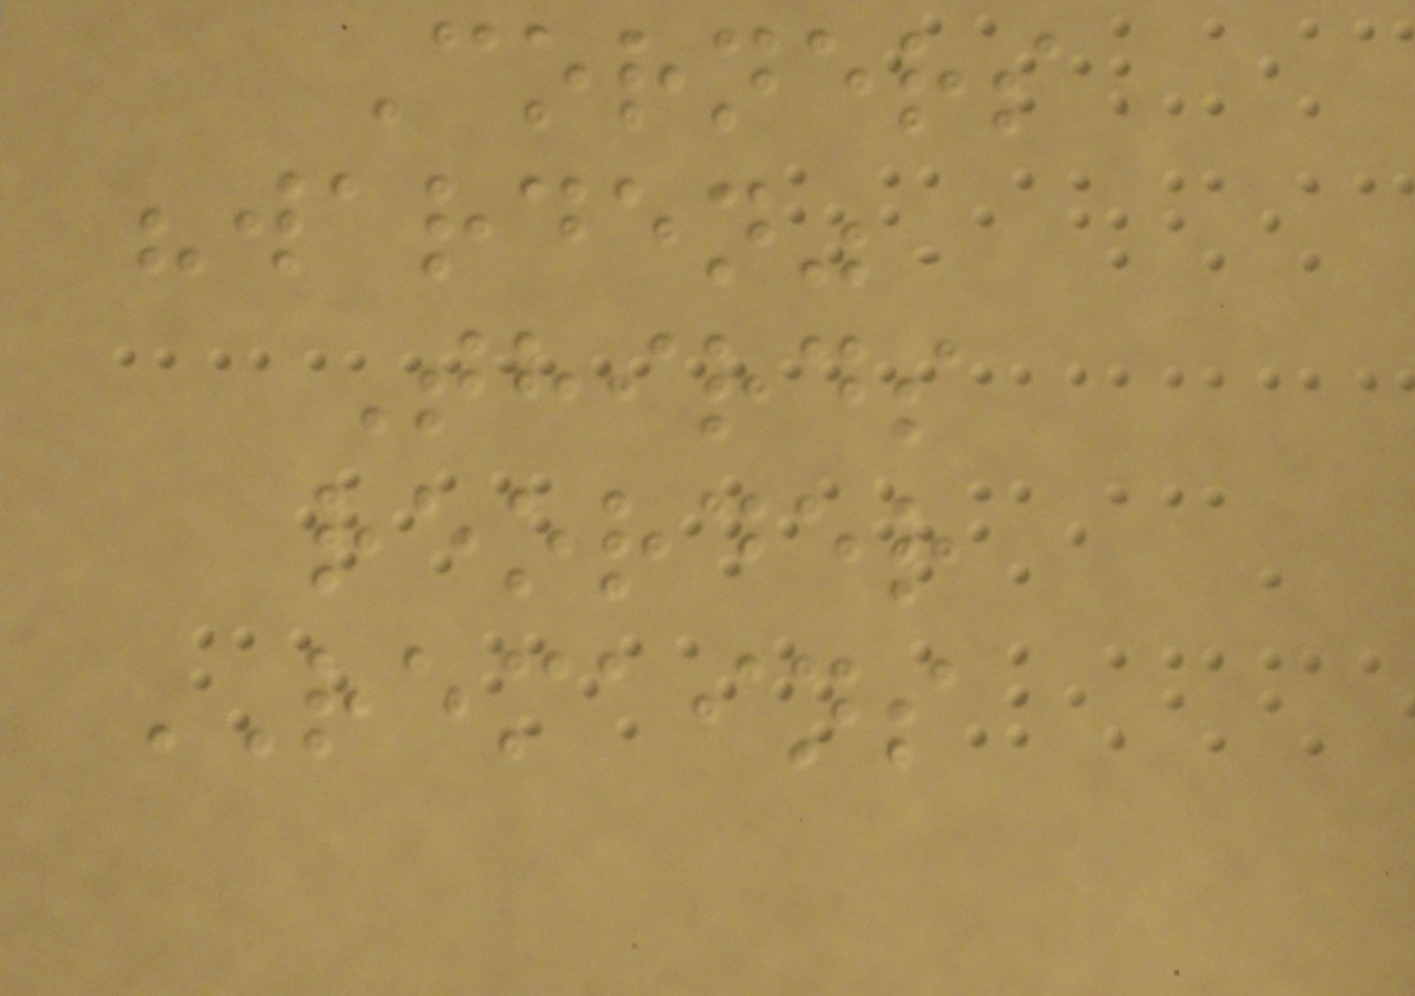Corners
"warden"
Thirds
reorder
REMAINS
